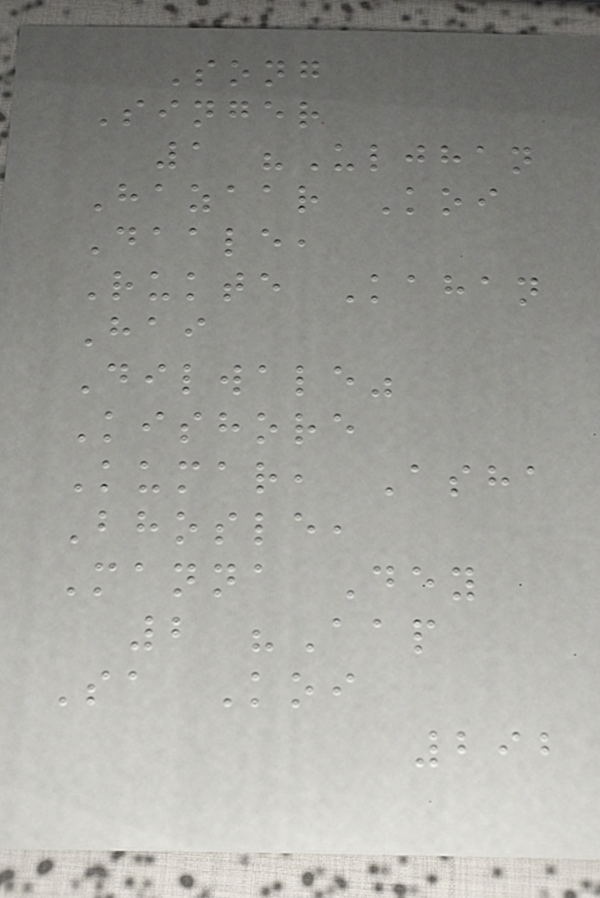Song
Singer
1 "Uljhan
Hazaar Koi
Daale,
Rukte Kahan
Hai
Dilwale"
Kishore
Kumar, Asha
Bhosle,
Manna Dey
2 "Aap
Sa Koi
292
